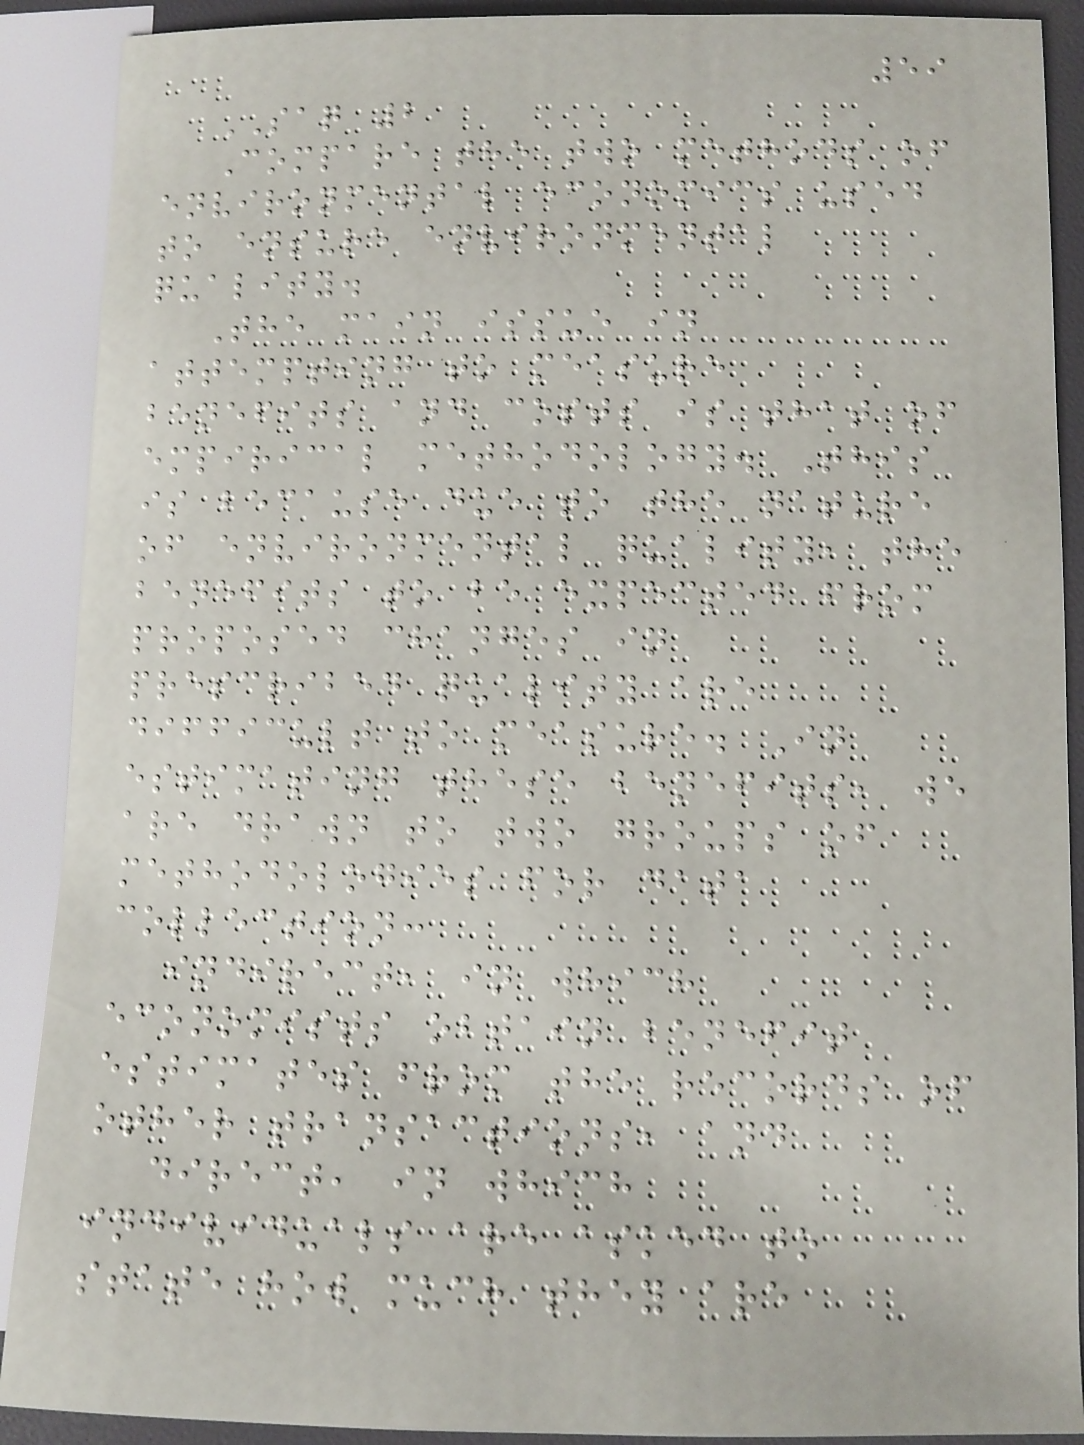59
SAQ 2
Compare the two methods of
environmental economics used
to ensure environmental
quality.
The main issue in
attempting to measure
benefits and costs is that of
empirical methodology. This
is because due to the nature
of environmental quality, the
benefits to be expected from
proposed changes in
prescribed quality are
difficult to measure. In
estimating these benefits, we
are drawn to two groups of
methodologies for data
collection:
indirect, in which
economists obtain benefit
estimates from the records of
other transactions, and
direct, in which
individuals are asked to
state how much they are
